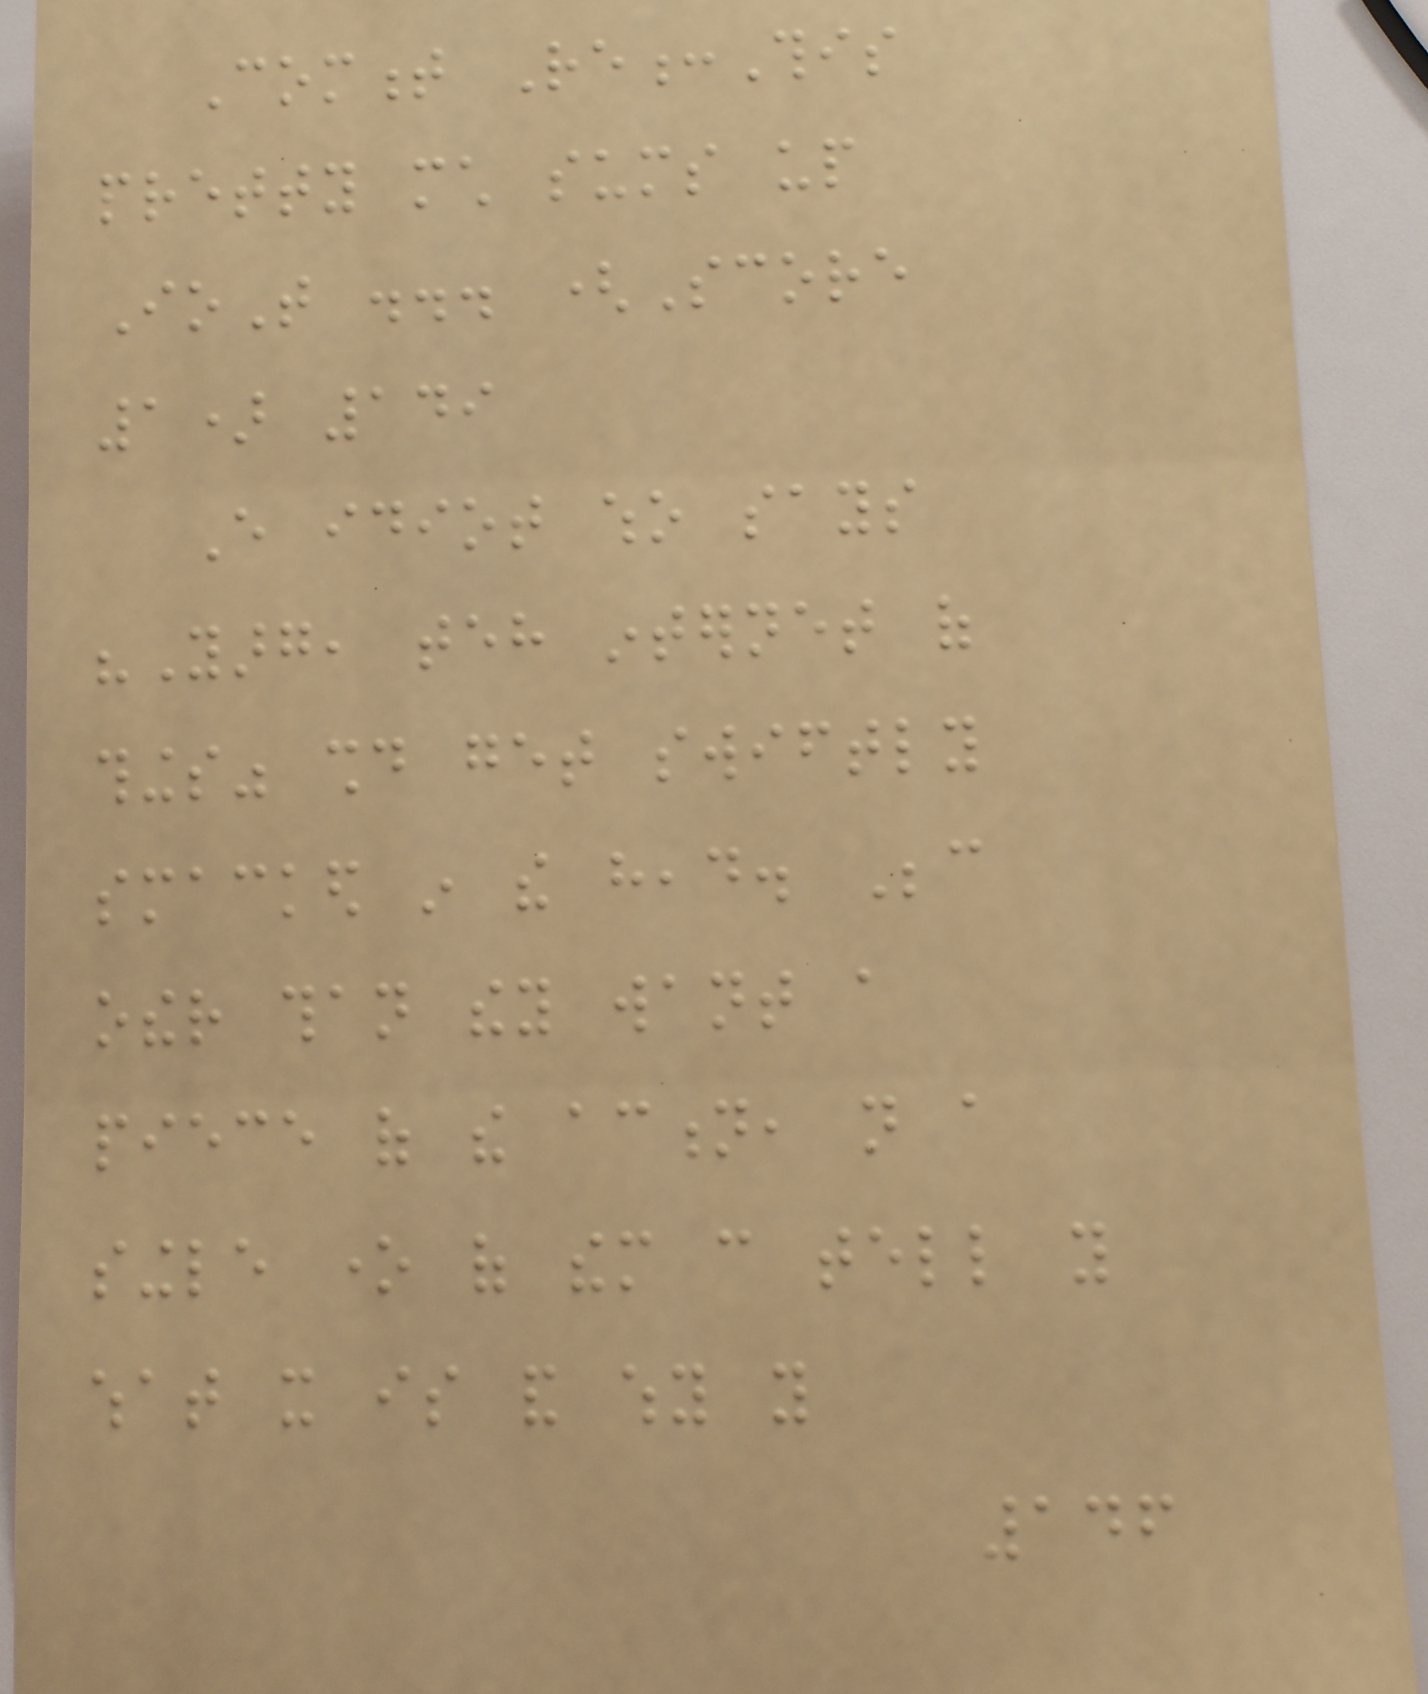Comment Re:This
pretty much sums up
IoT ... (Score
1) 149
Every idiot who says
"Yarg, teh internet of
things" should get swiftly
smacked in the head. Because
other than they want a
piece of the action, not a
single one of them can tell you
what it is and why you
146
